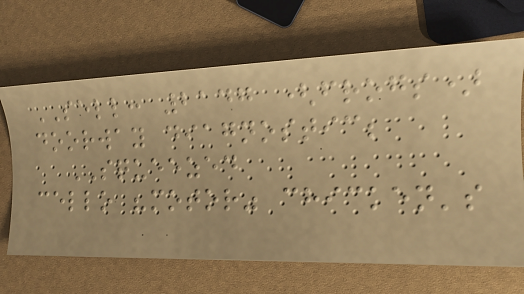SELL: 2147 (frogs)
doorway diagnostic;
SQUEEZED
cello "motor" chicken's
